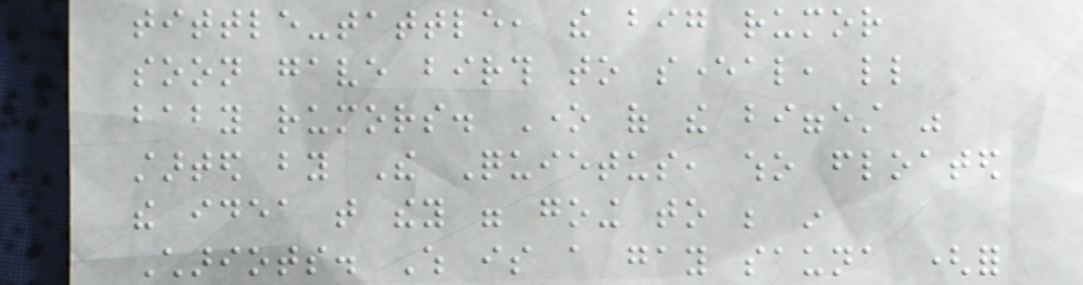tittle-tattle, the big rumor
soon gave birth to several, little
baby rumors. One of the biggest was
started by The Quietus, who floated
the idea that they were going to be in
Chariots. Which is a gay sauna (for
